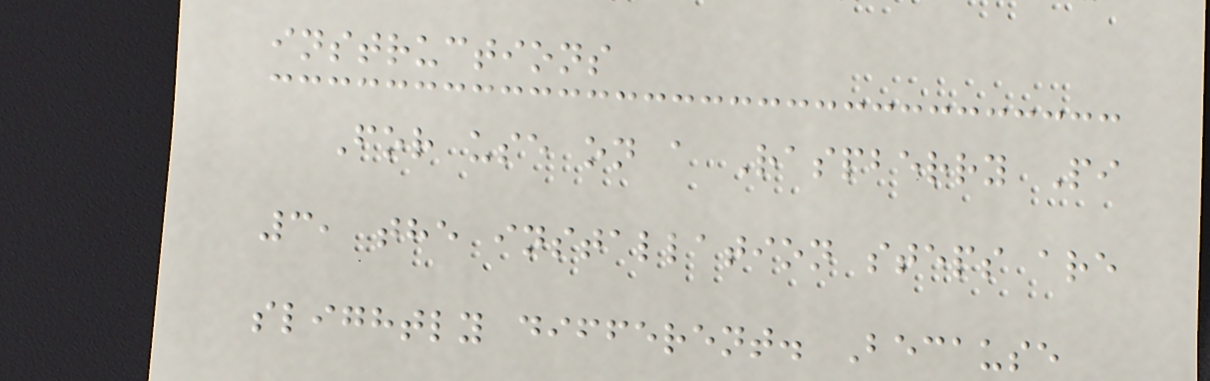instructions
For use on a Raspberry Pi
3, the installation steps are
slightly different. Because
